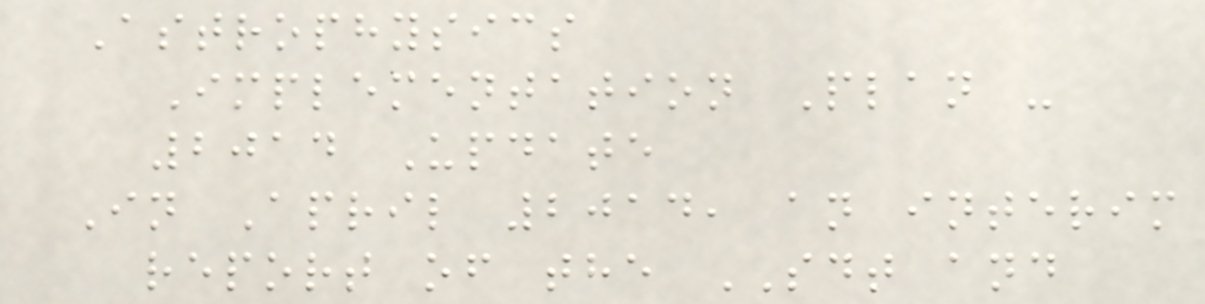Astrophysics
Implementation Plan -
2014 Update
In April 2014, an interim
report of the SDT and
